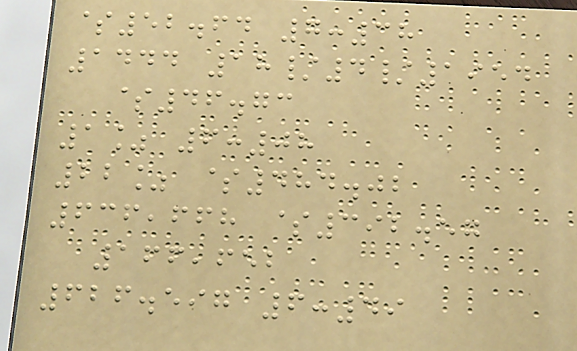$52.64 7:38
1444 18/4/1954
$46.73
1% 6:08
22% $484.02
636,668 $392.57
166,652
626.597 6:49
